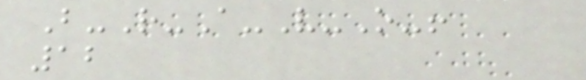B-R-A-V-O-!
12
